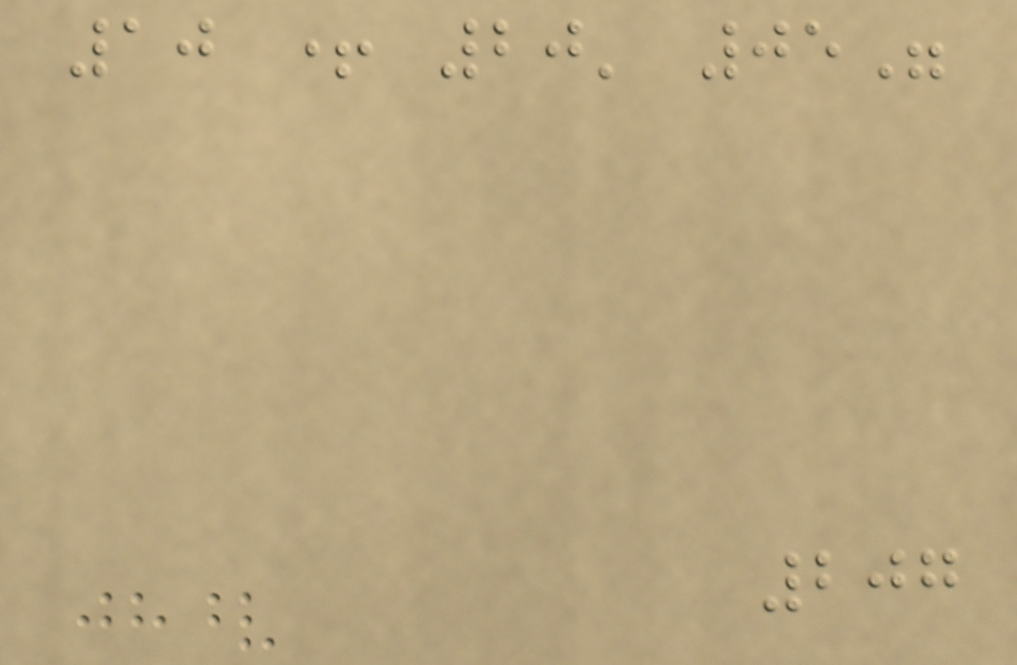10 + 20' 05"
207
